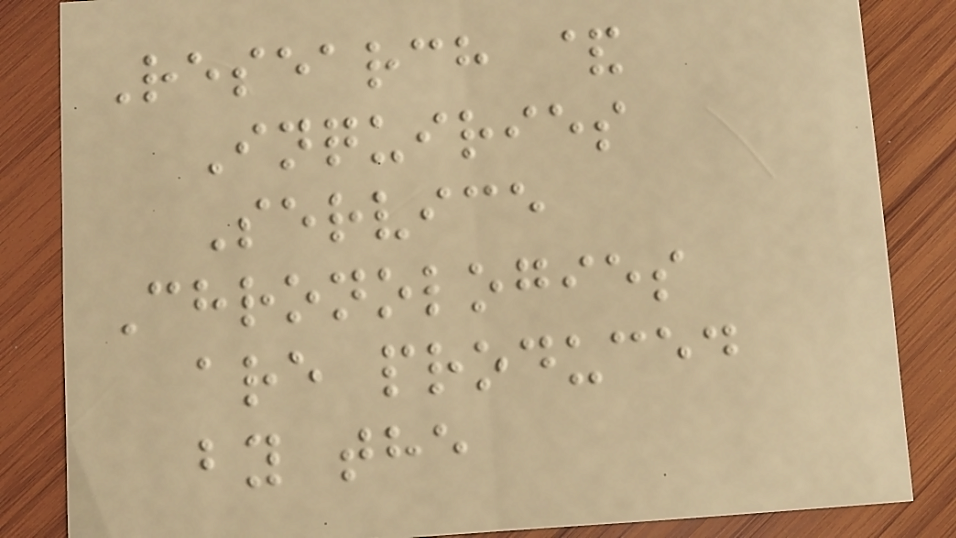Research &
Inquiries
Service
Chronologies
are produced
by the
